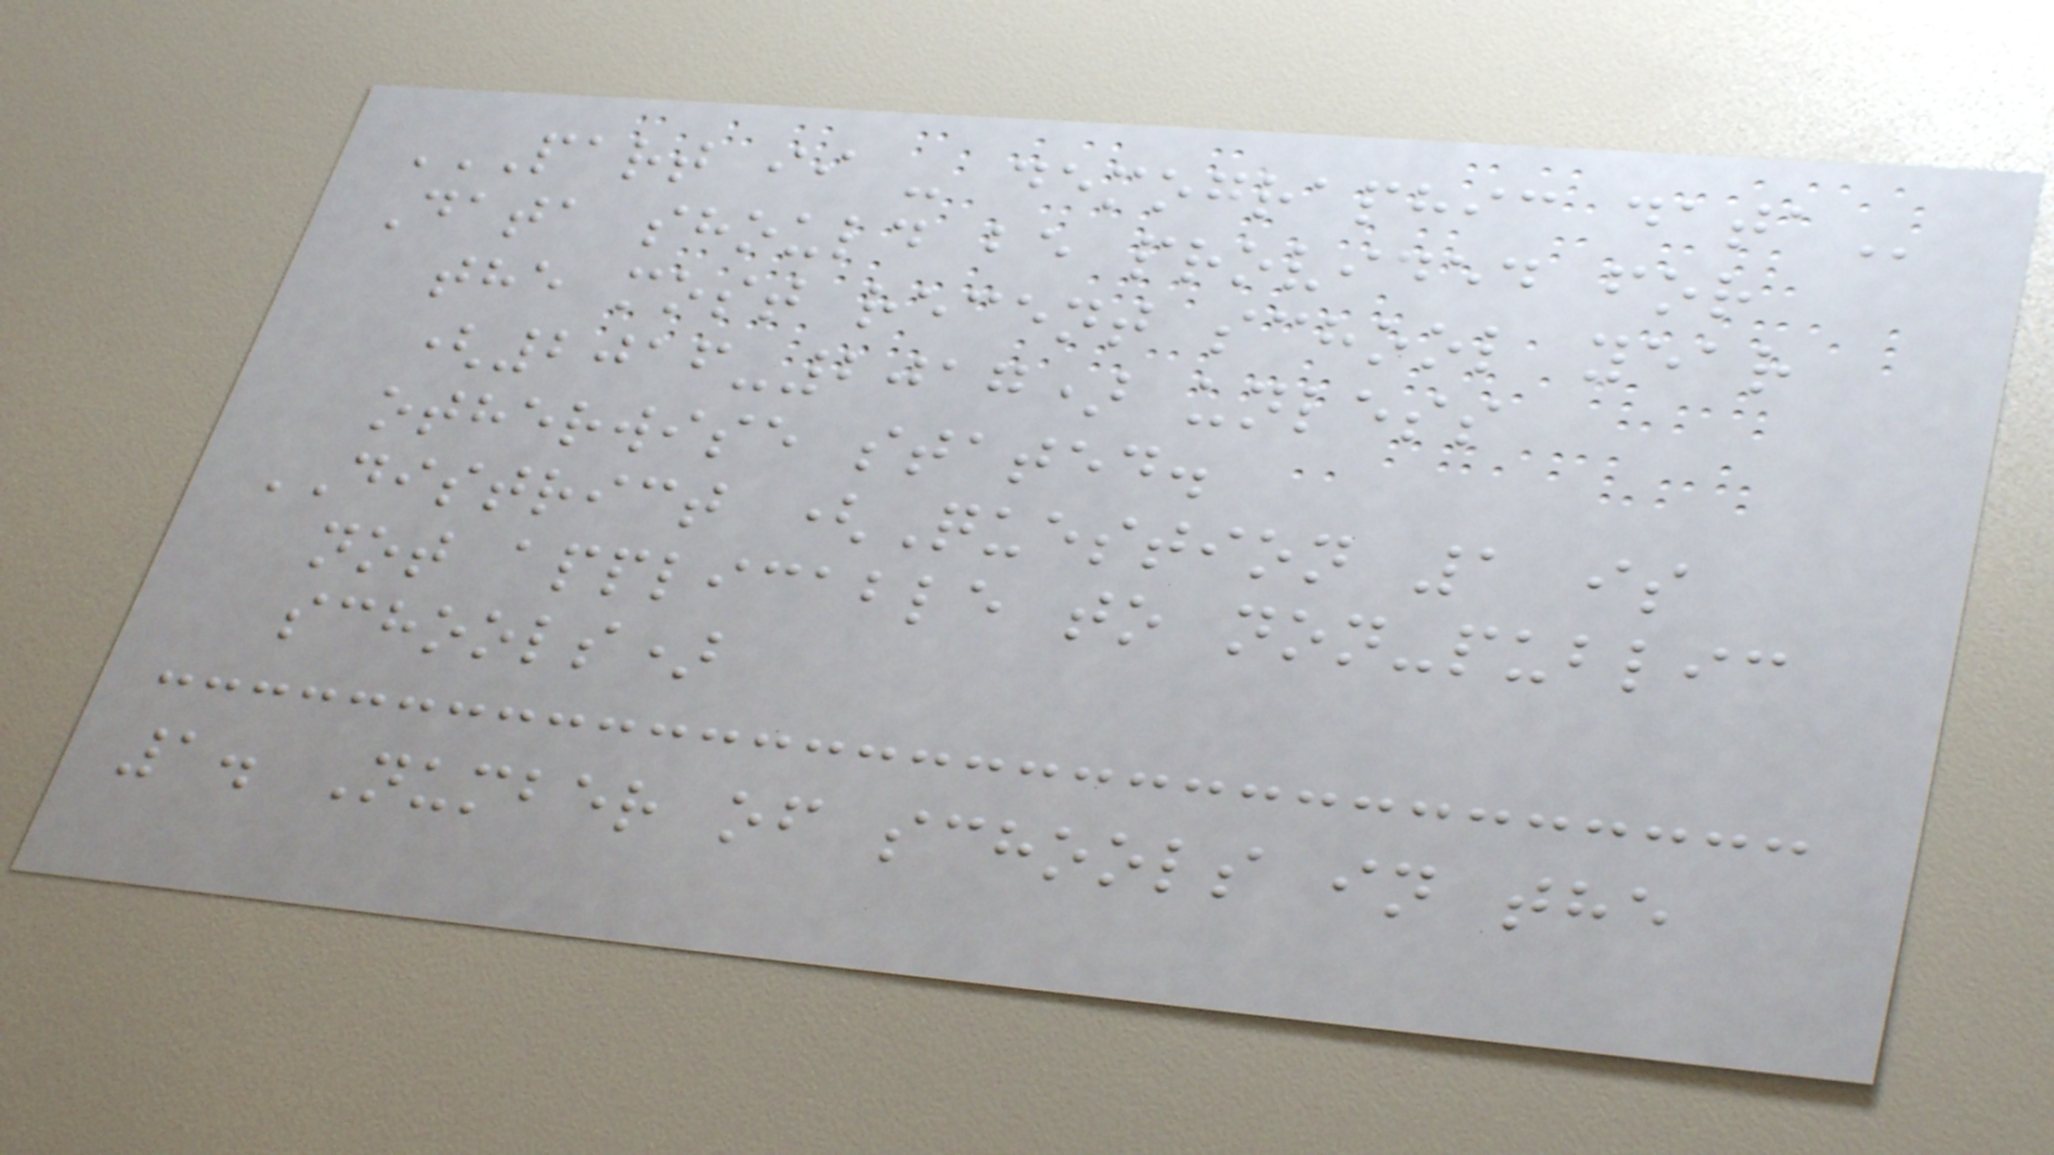PART II - DEMOGRAPHIC DATA
Data should be provided for
the most recent school year
(2016-2017) unless
otherwise stated.
DISTRICT (Question 1 is
not applicable to non-public
schools)
1. Number of schools in the
